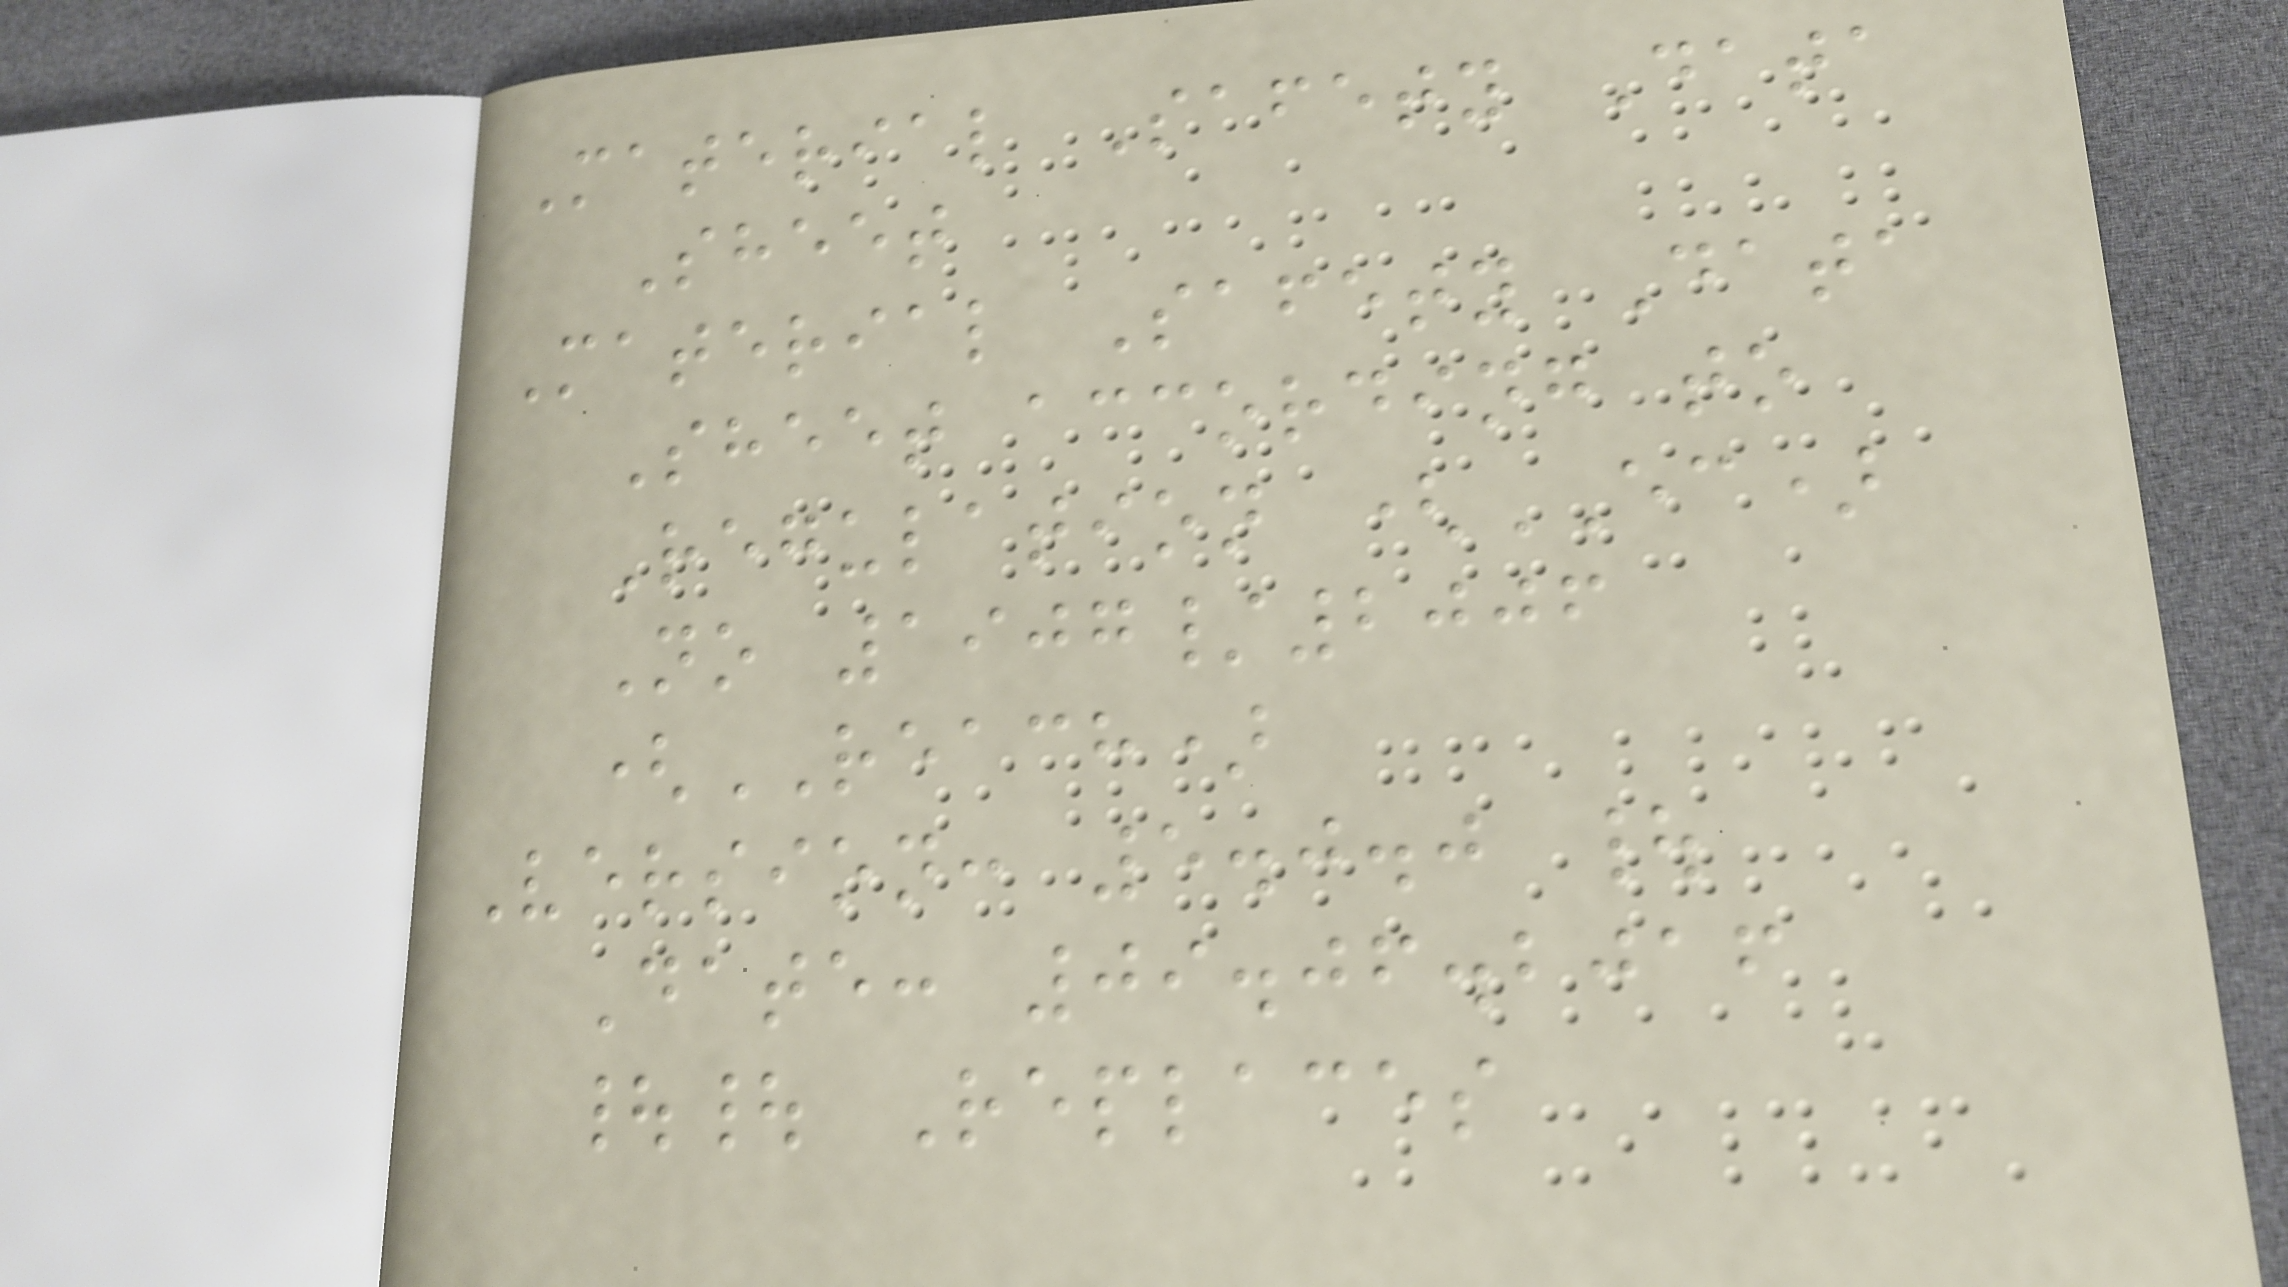Material Safety Data
Sheet
Material Safety Data
Sheet according to
Regulation (EC)
No 1907/2006
(REACH)
Version: 5.0.0 |
Date: 09.06.2016
|| Replaces
